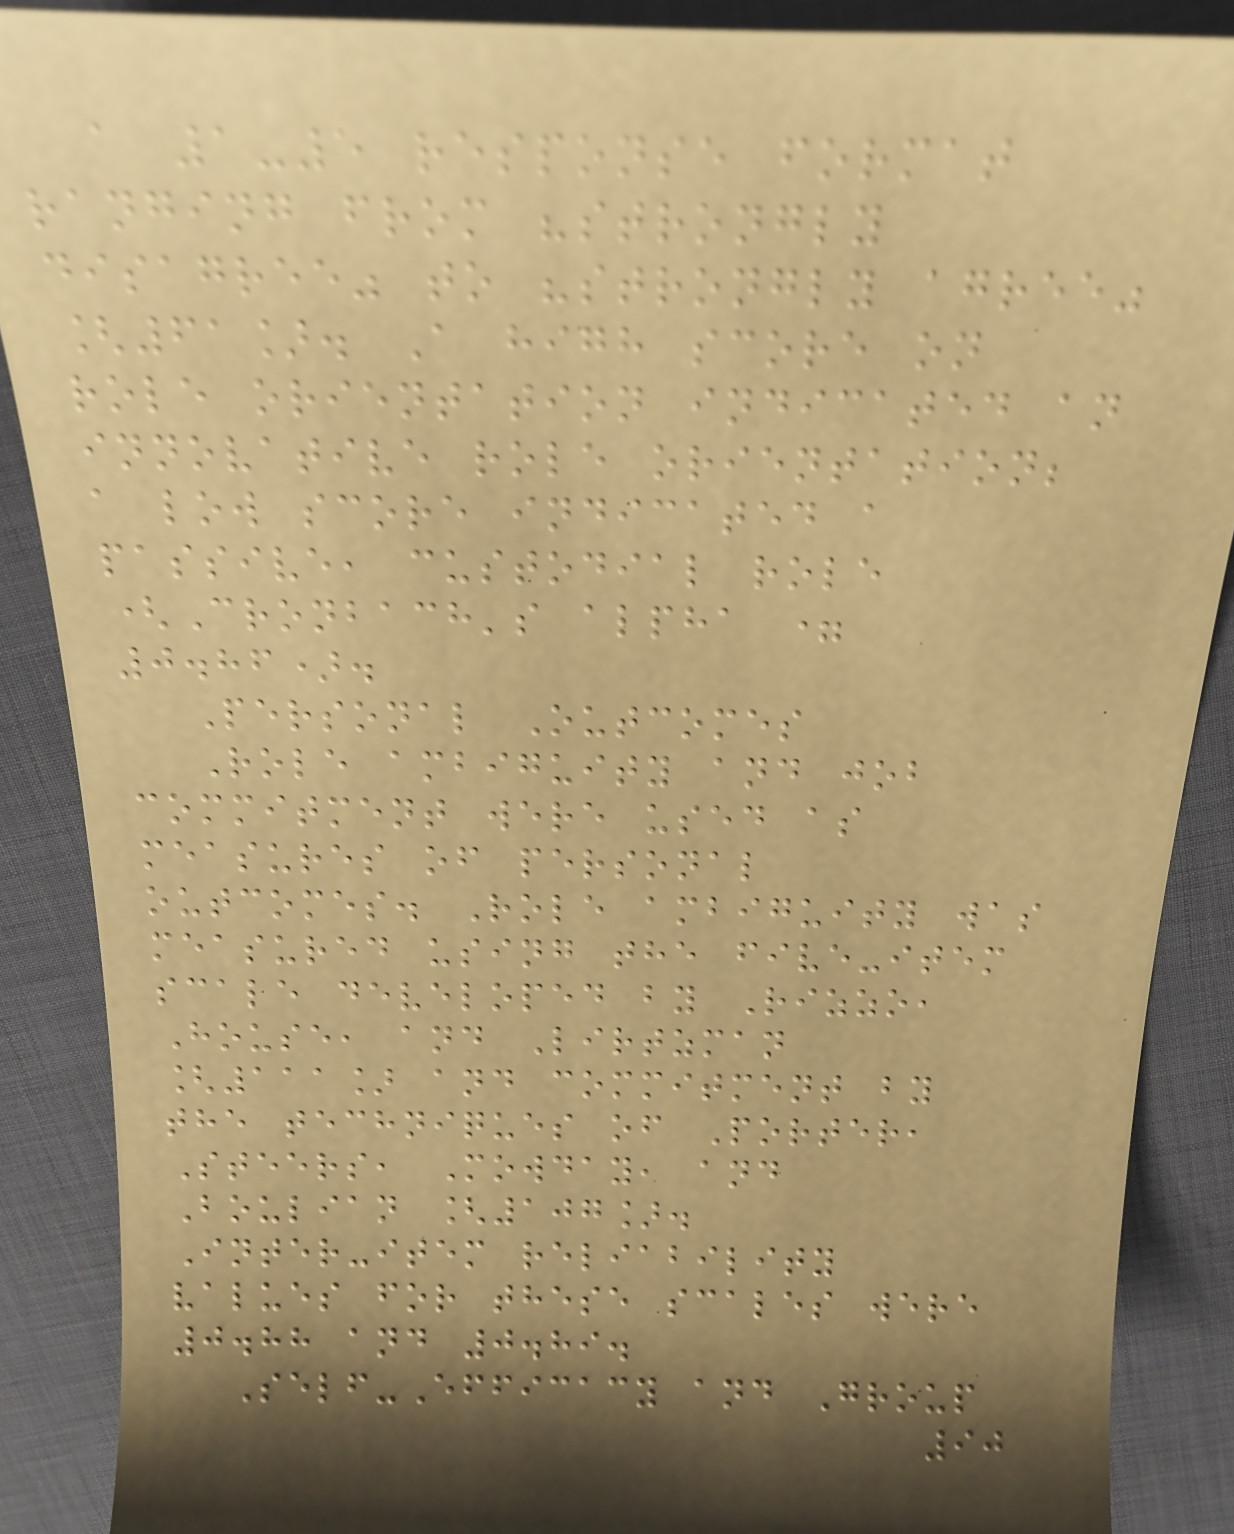a 1-5 response format
ranging from "strongly
disagree" to "strongly agree"
[61]. A high score on
role orientation indicated an
innovative role orientation;
a low score indicated a
passive, custodial role
(Cronbach's alpha =
0.86).
Personal Outcomes
Role ambiguity and job
commitment were used as
measures of personal
outcomes. Role ambiguity was
measured using the five-item
scale developed by Rizzo,
House, and Lirtzman
[111] and commitment by
the techniques of Porter,
Steers, Mowday, and
Boulian [107].
Inter-item reliability
values for these scales were
0.88 and 0.89.
Self-Efficacy and Group
90
